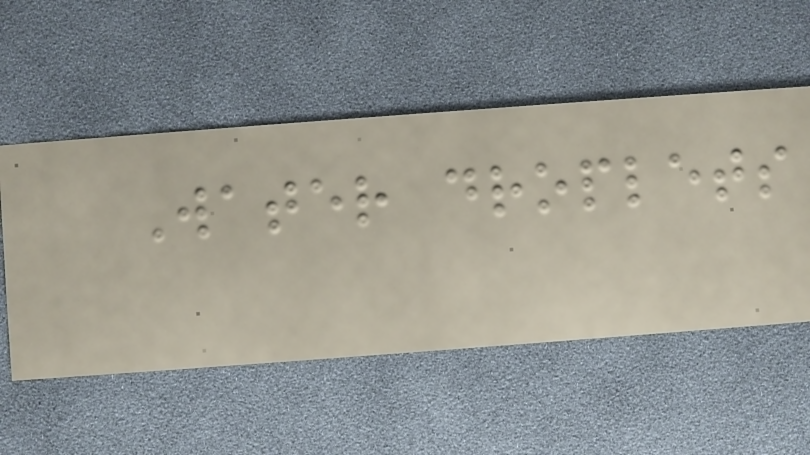Water droplets
